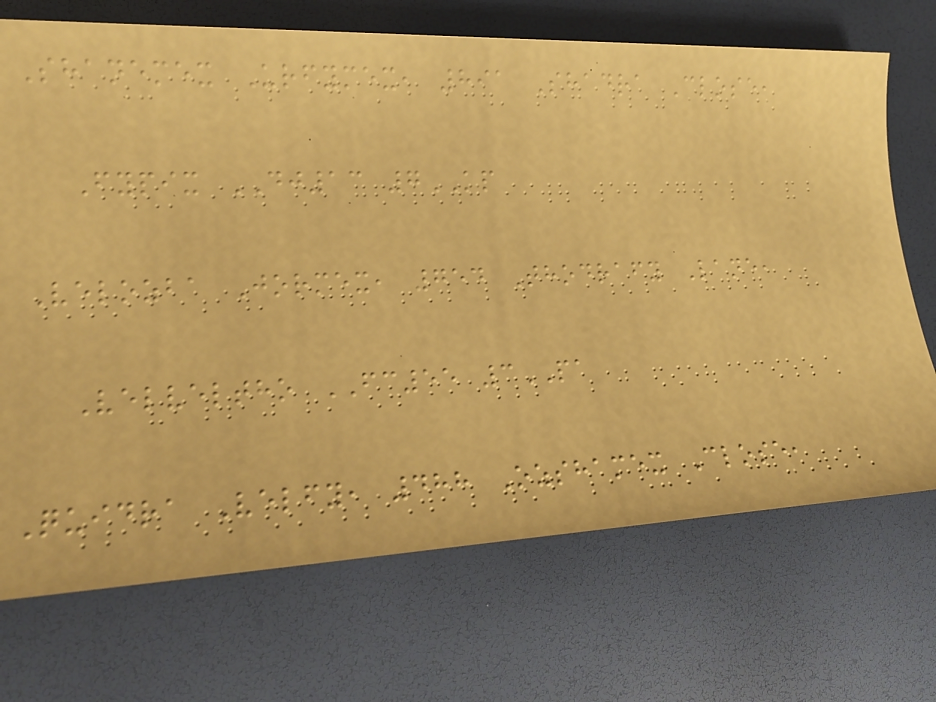Shanemex Urfymex, 891 Shadra Close,
Fypix DJ13 7KP
Velozba Jormex, 754 Thodrafy Lane,
Velveltho FC55 3PA
Quidra Velfy, 488 Ozshamex Close,
